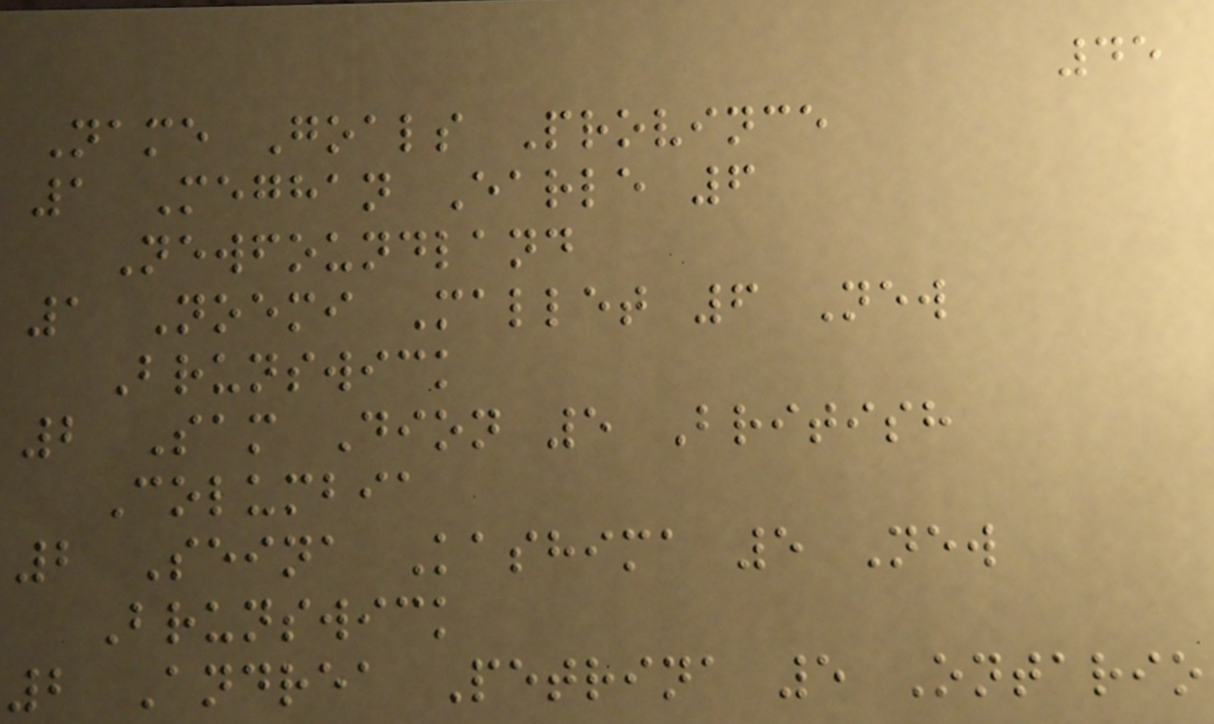45
Name Goals Province
1 Meghan Earle 6
Newfoundland
1 Noemi Mallet 6 New
Brunswick
2 Sam Dion 5 British
Columbia
2 Seina Kashima 5 New
Brunswick
2 Andrea Petrina 5 Ontario
